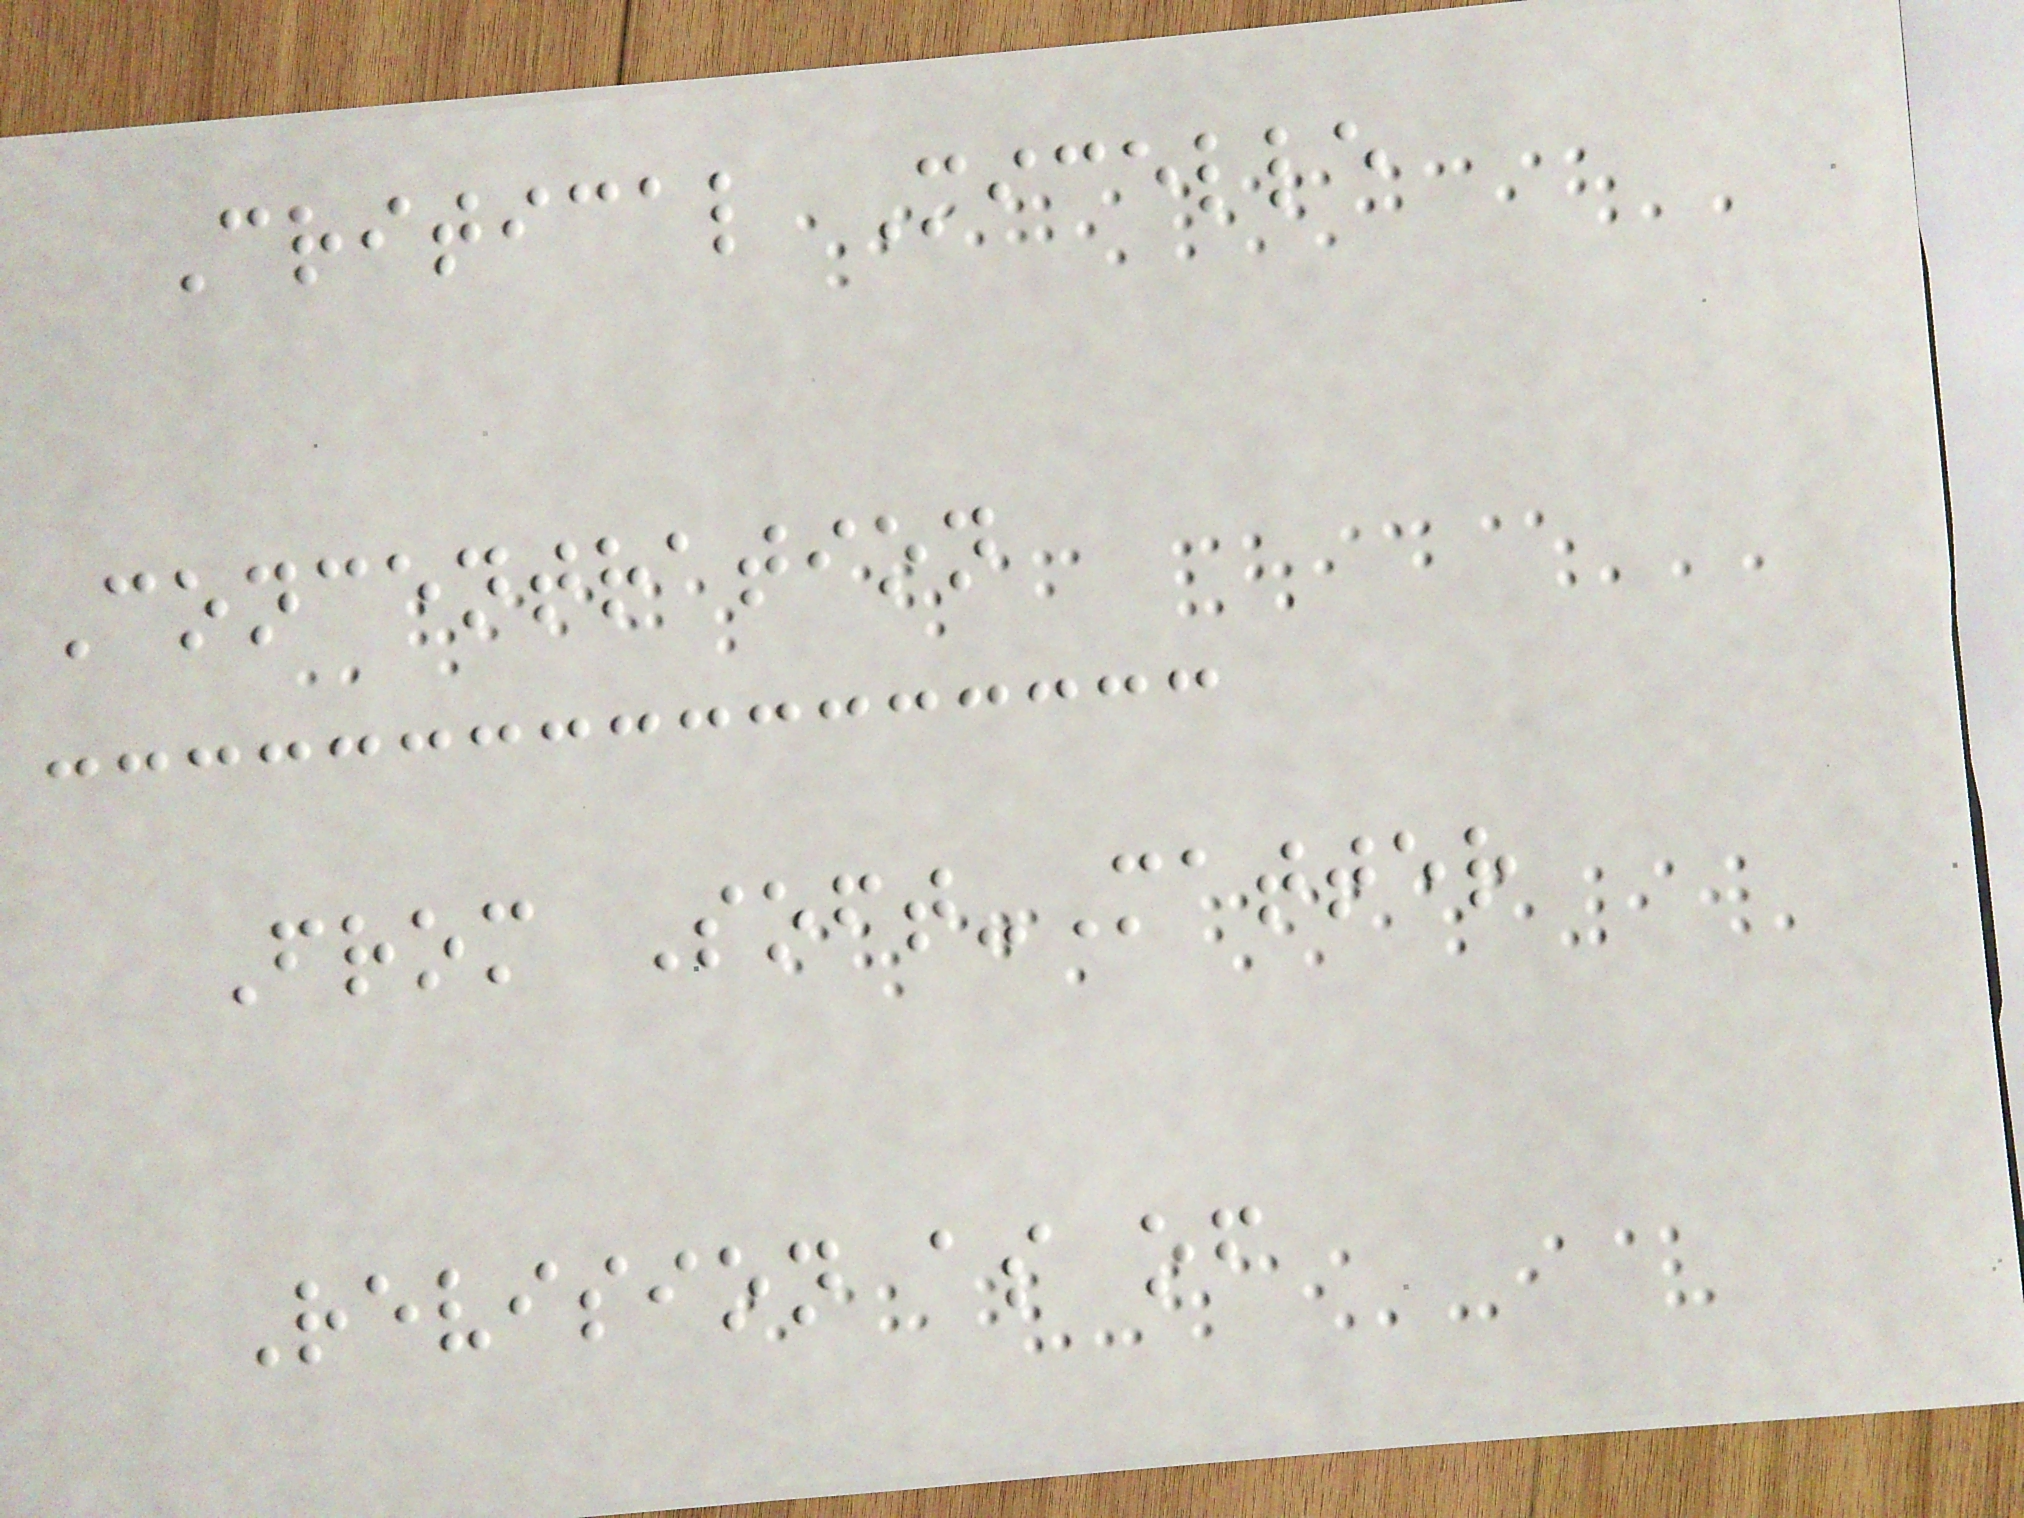Critical Micelle
Concentration
From Soft-Matter
Revision as of
